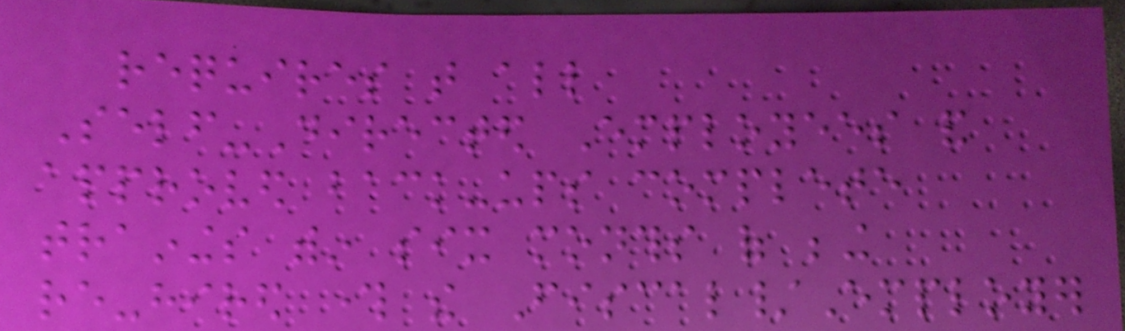requires that all
Self-Directed Employees and
approved back-ups complete
trainings within six months of being
re-hired through the Fiscal/Employer
